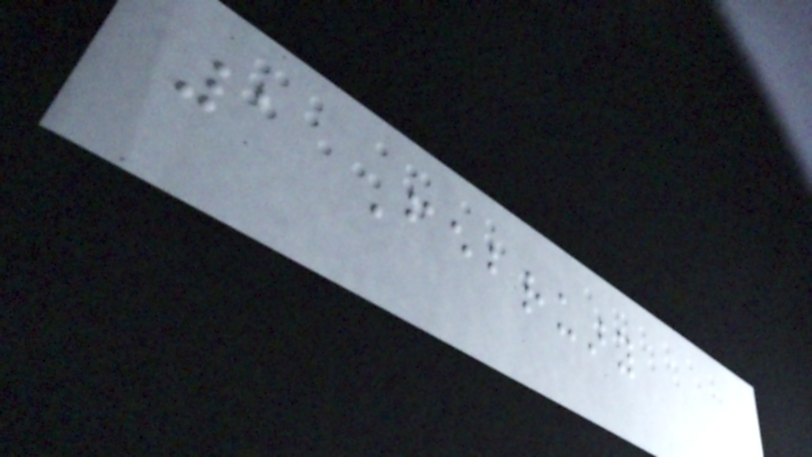1 February
